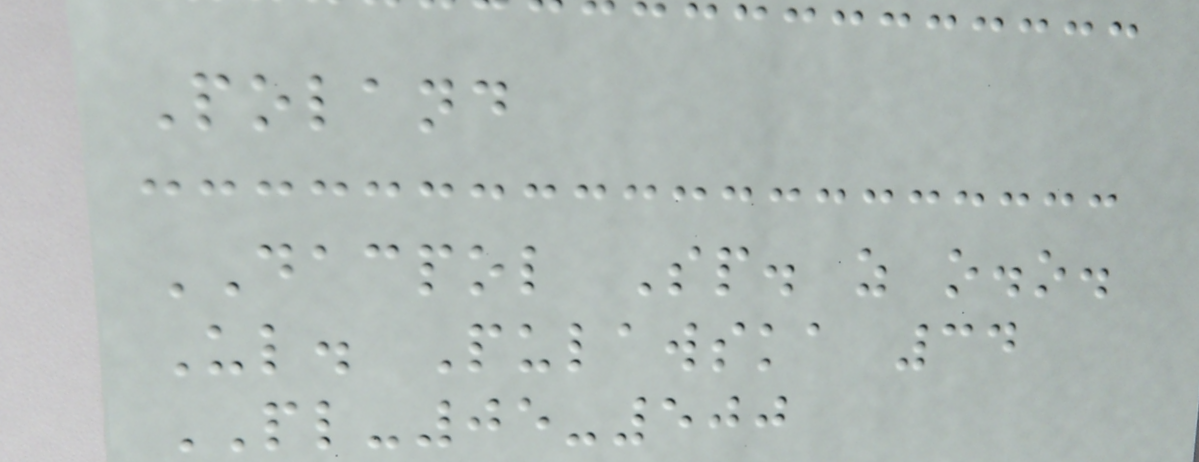Poland
DACPOL Sp. z o.o.
Ul. Pulawska 34
PL-05-500
